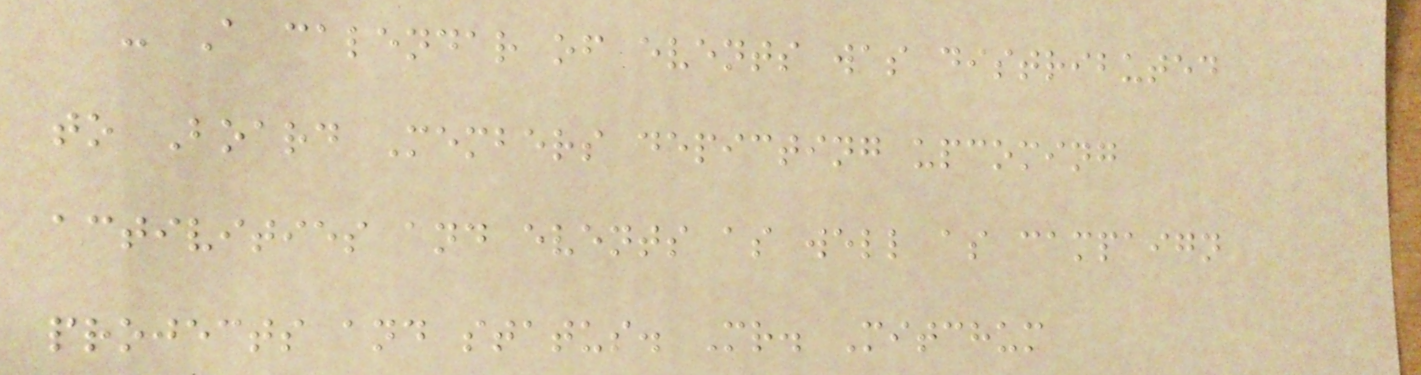- A calendar of events was distributed
to Board Members depicting upcoming
activities and events as well as campaign
projects and status. Mr. Mitchum
